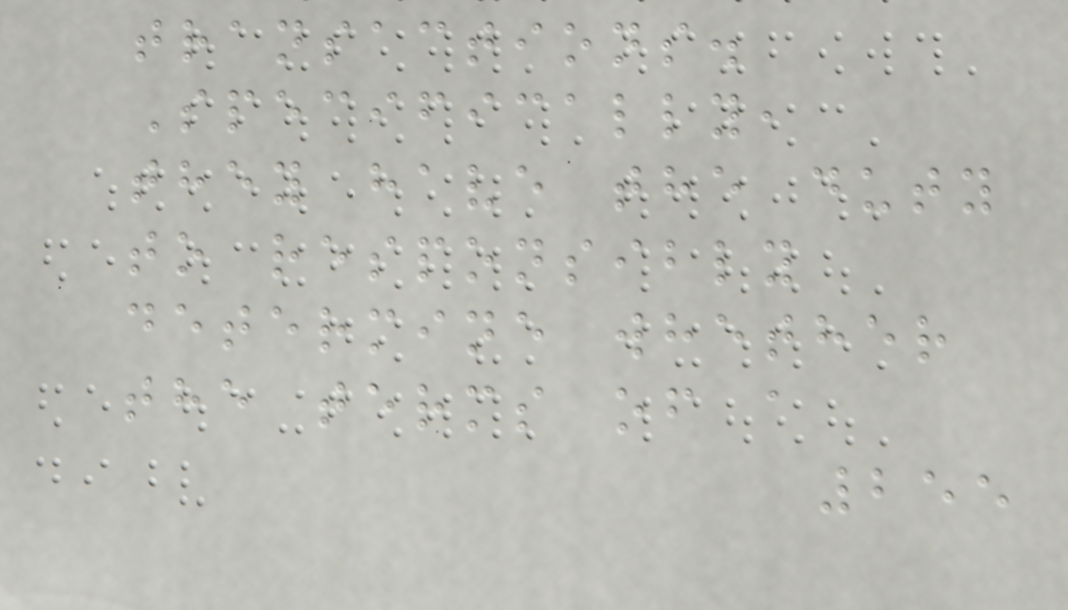transactions.
Specifically,
they have the duty
to responsibly
determine whether
the terms of a
255
